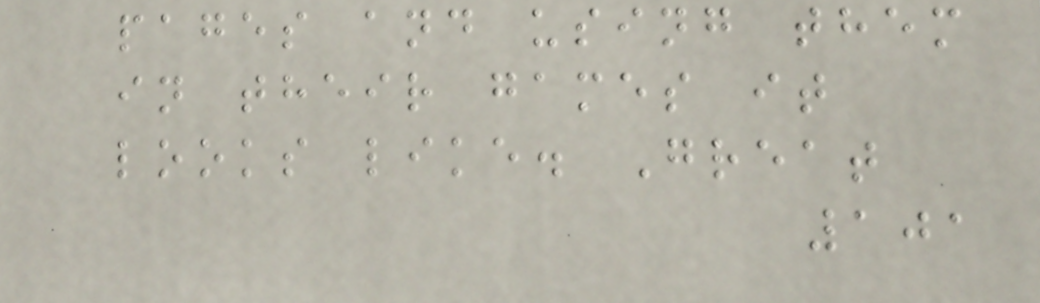pages and using them
in their games it
looks like. Great
101
